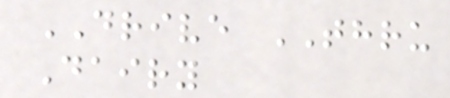DRIVE THRU
Dairy
